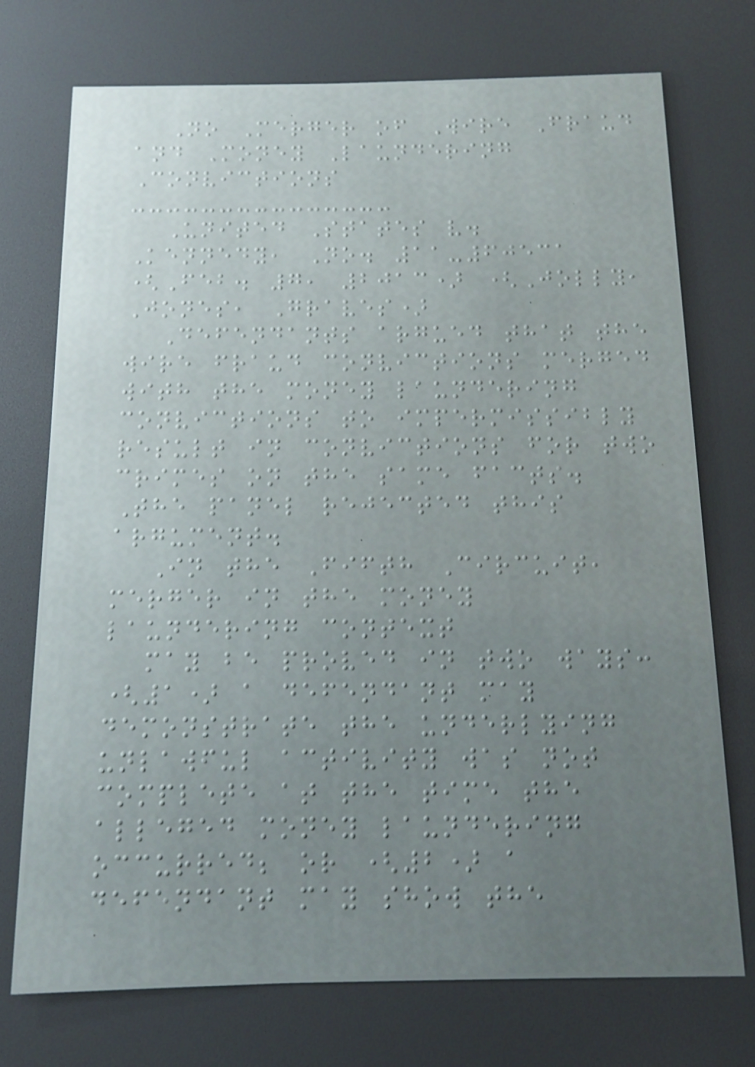No Merger of Wire Fraud
and Money Laundering
Convictions
United States v.
Kennedy, No. 11-60531
(Feb. 7, 2013) (Jolly,
Jones, Graves)
Defendants argued that the
wire fraud convictions merged
with the money laundering
convictions to impermissibly
result in convictions for two
crimes on the same facts.
The panel rejected this
argument.
In the Fifth Circuit,
merger in the money
laundering context
may be proved in two ways:
(1) a defendant may
demonstrate the underlying
unlawful activity was not
complete at the time the
alleged money laundering
occurred; or (2) a
defendant may show the
